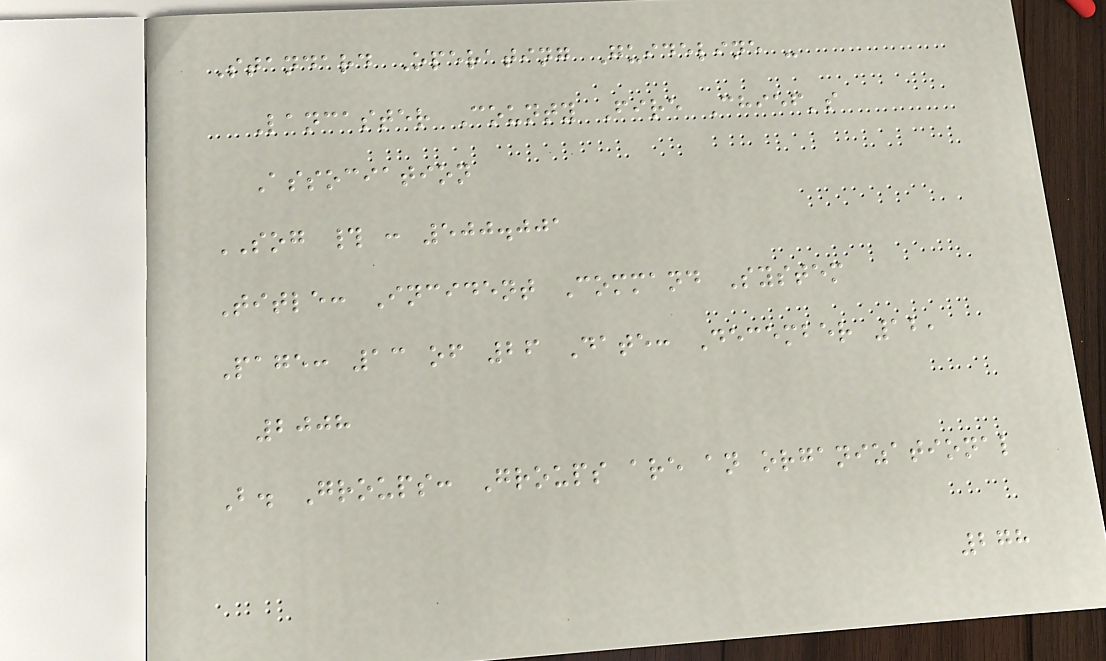Standard Operating Guideline -
Lancaster County Fire Chief's
Association
SOG # : 500.001
Title: Incident Command System
Page: 13 of 26 Date: December 12,
2008
B. Groups: Groups are an organizational
278
